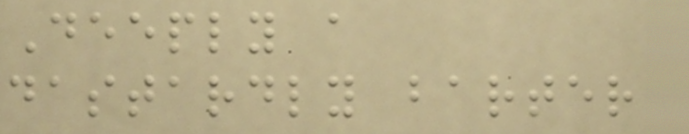Deeply a
dastardly barter
